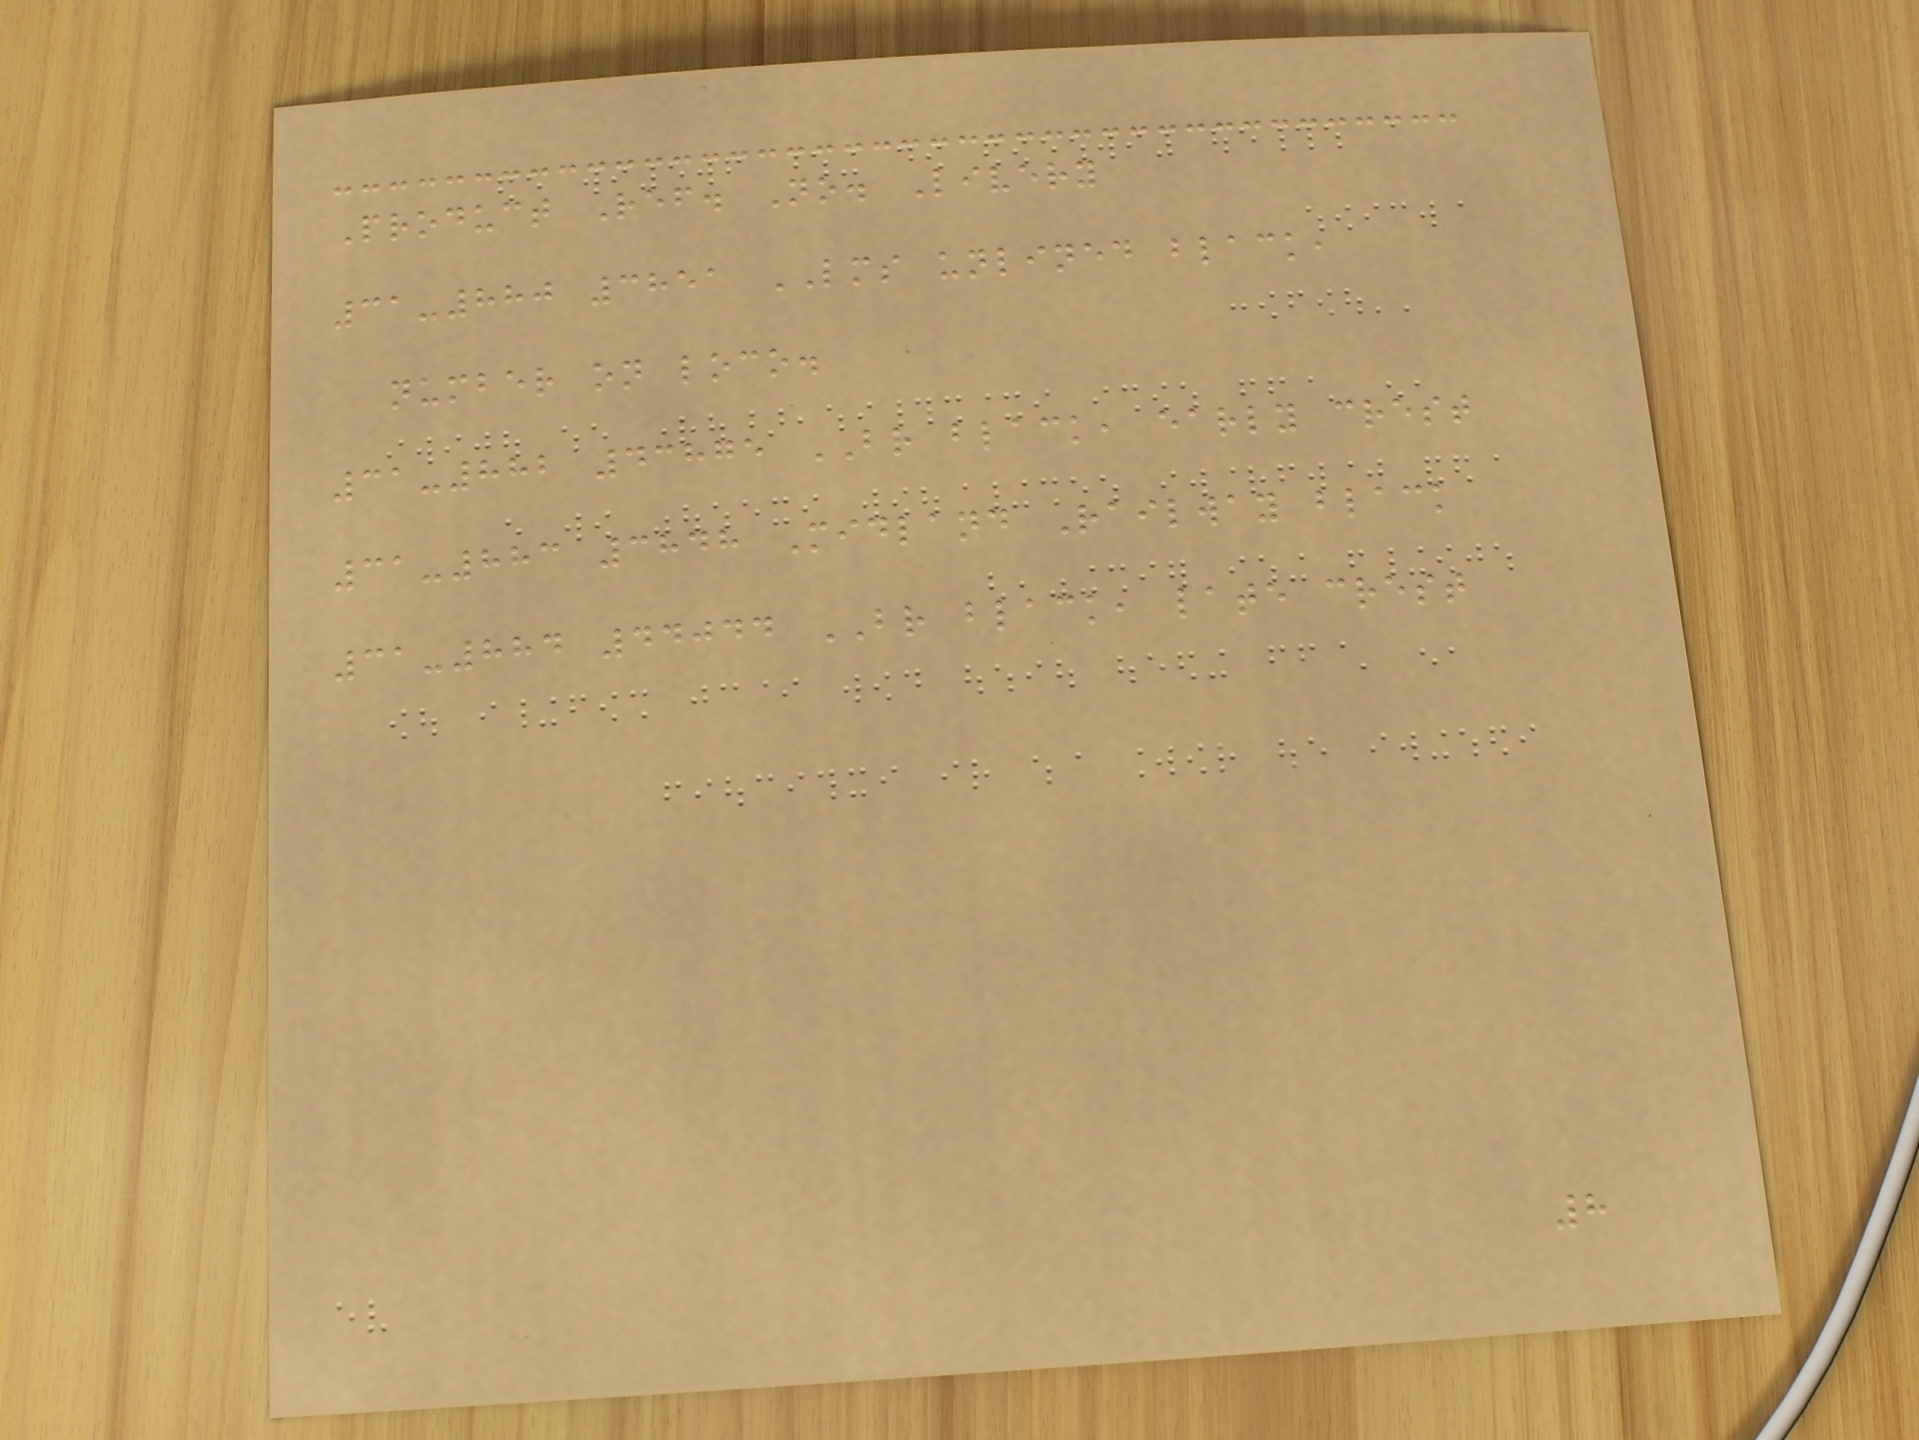Product Ref. No. Livery
31-880 3851 LMS unlined black,
number on loco.
31-882 43875 BR black, early crest
31-883 3848 Midland Railway black
31-884 44044 BR black, late crest
8
